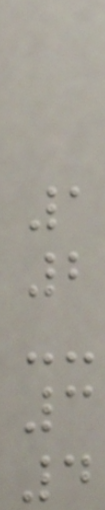1
2
3
4
